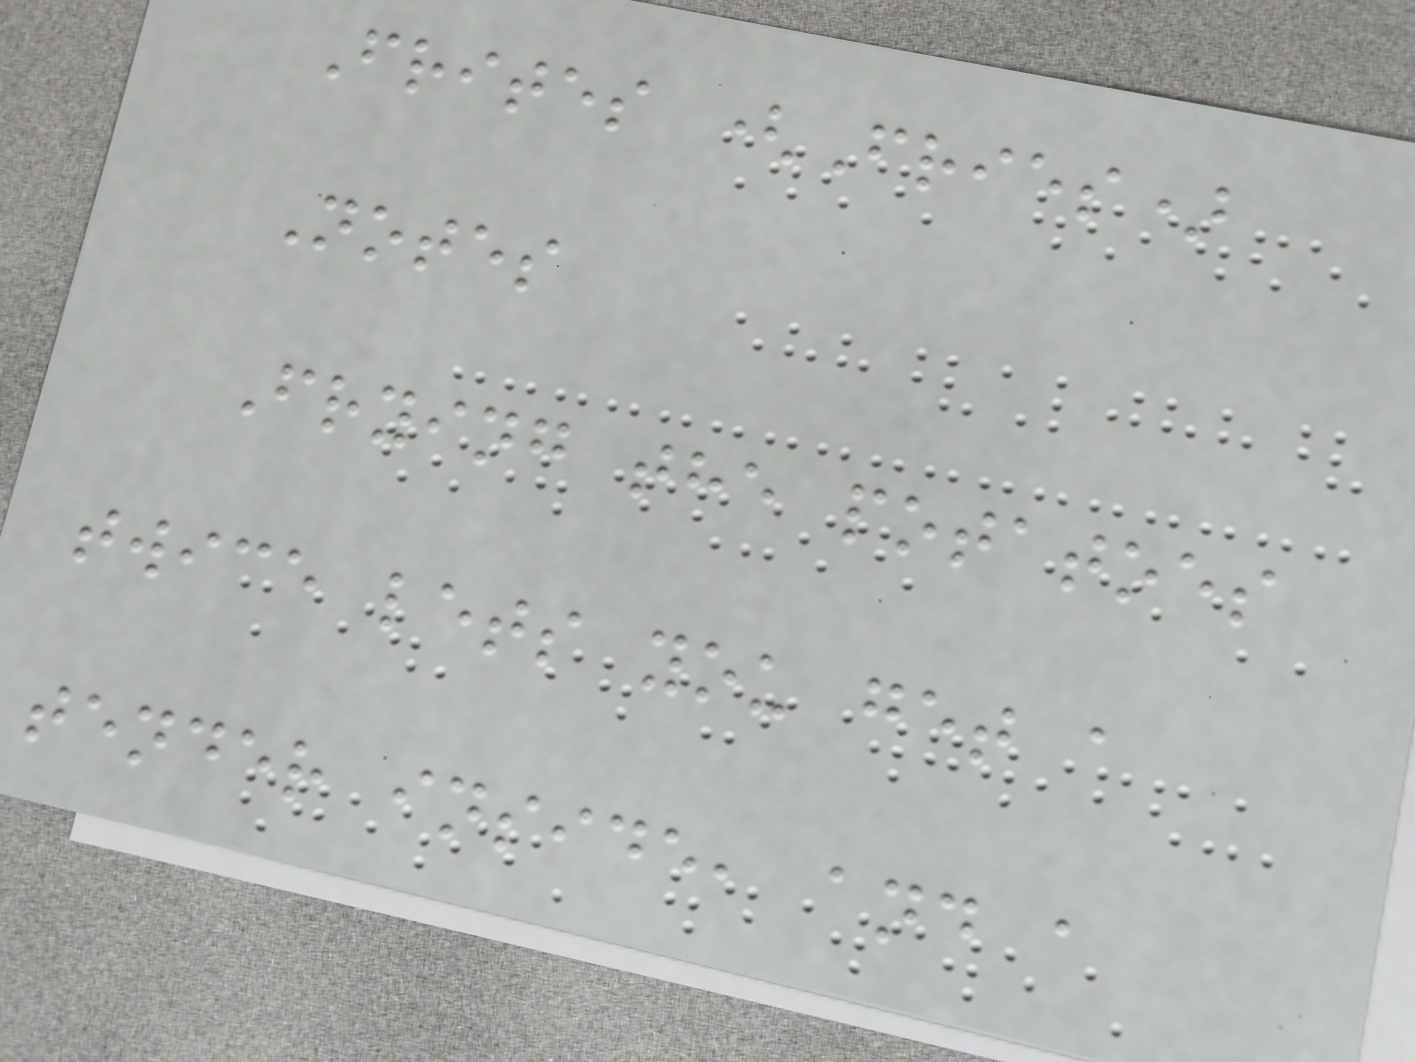Frites (Fries)
Notes
Frying the potatoes
twice lets you get a
tender inside, and a
